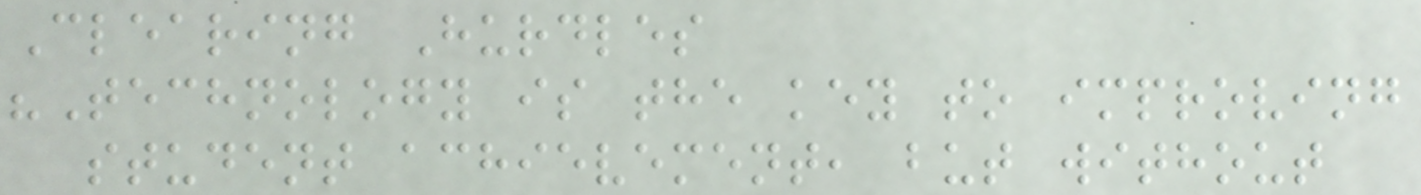Clearing Hurdles
"Technology is the key to improving
student achievement, but without
